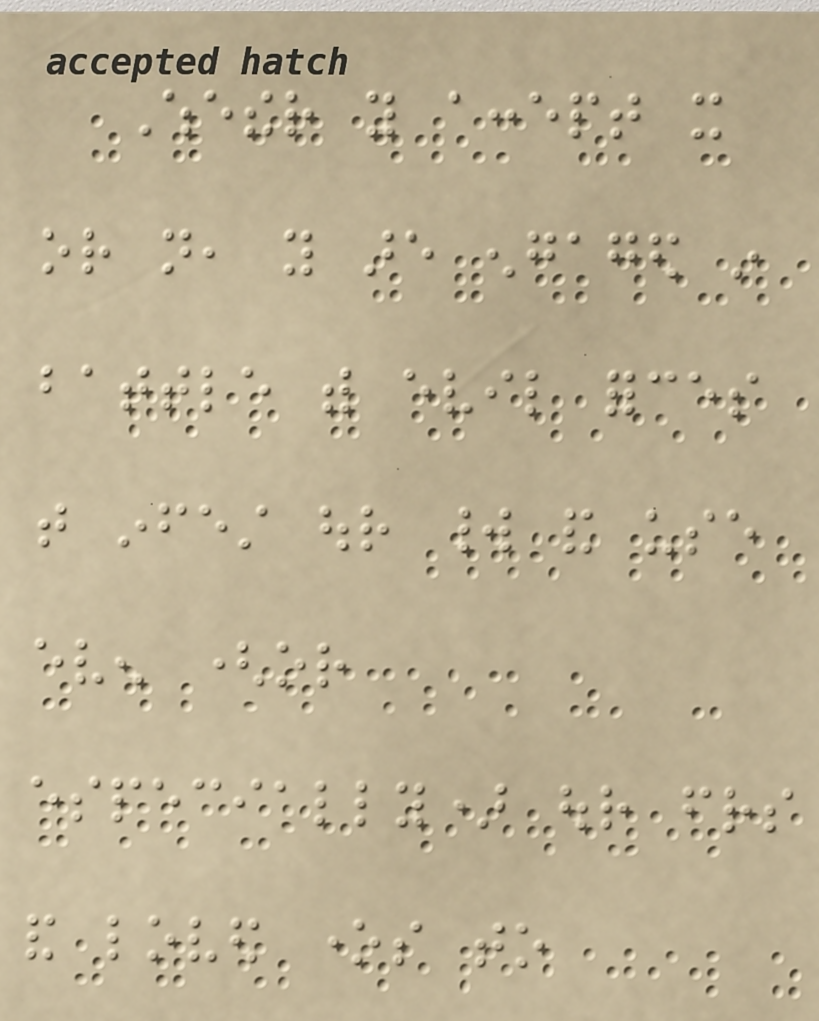Whether you accept it
or not, you are engaged in
battle with evil forces
that infest our world and use
even (or
especially) our friends
and loved ones to
